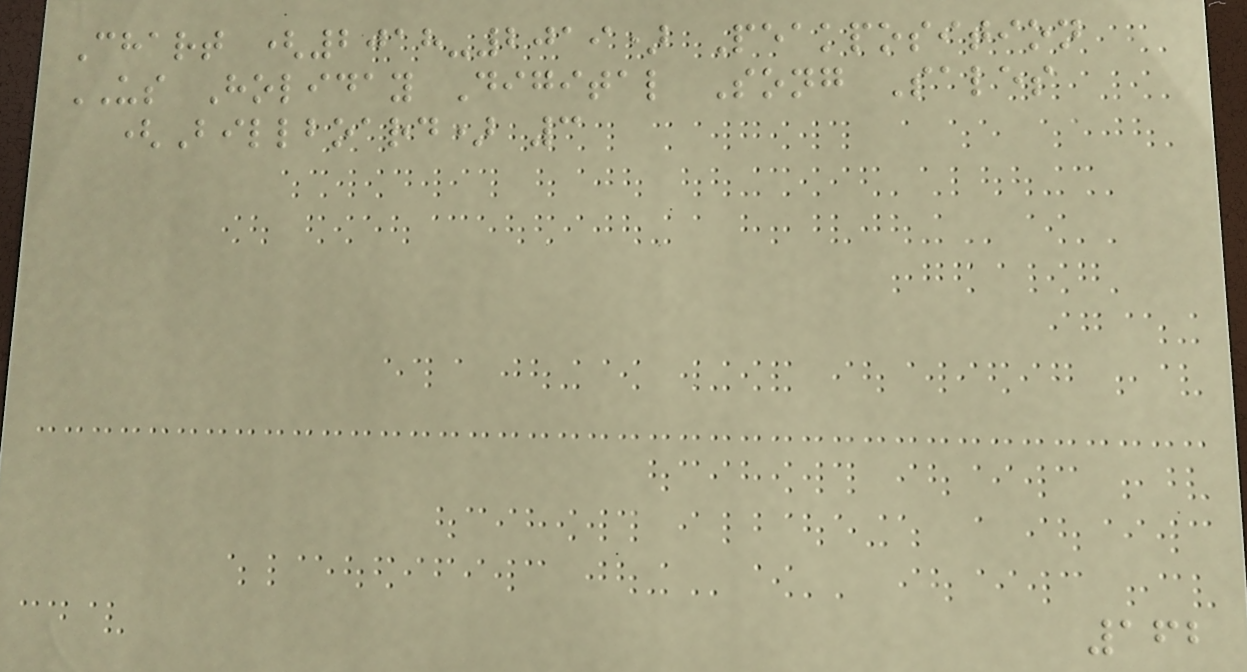Chart (2018-2019) Peakposition
US Holiday Digital Song Sales
(Billboard) 3
162
